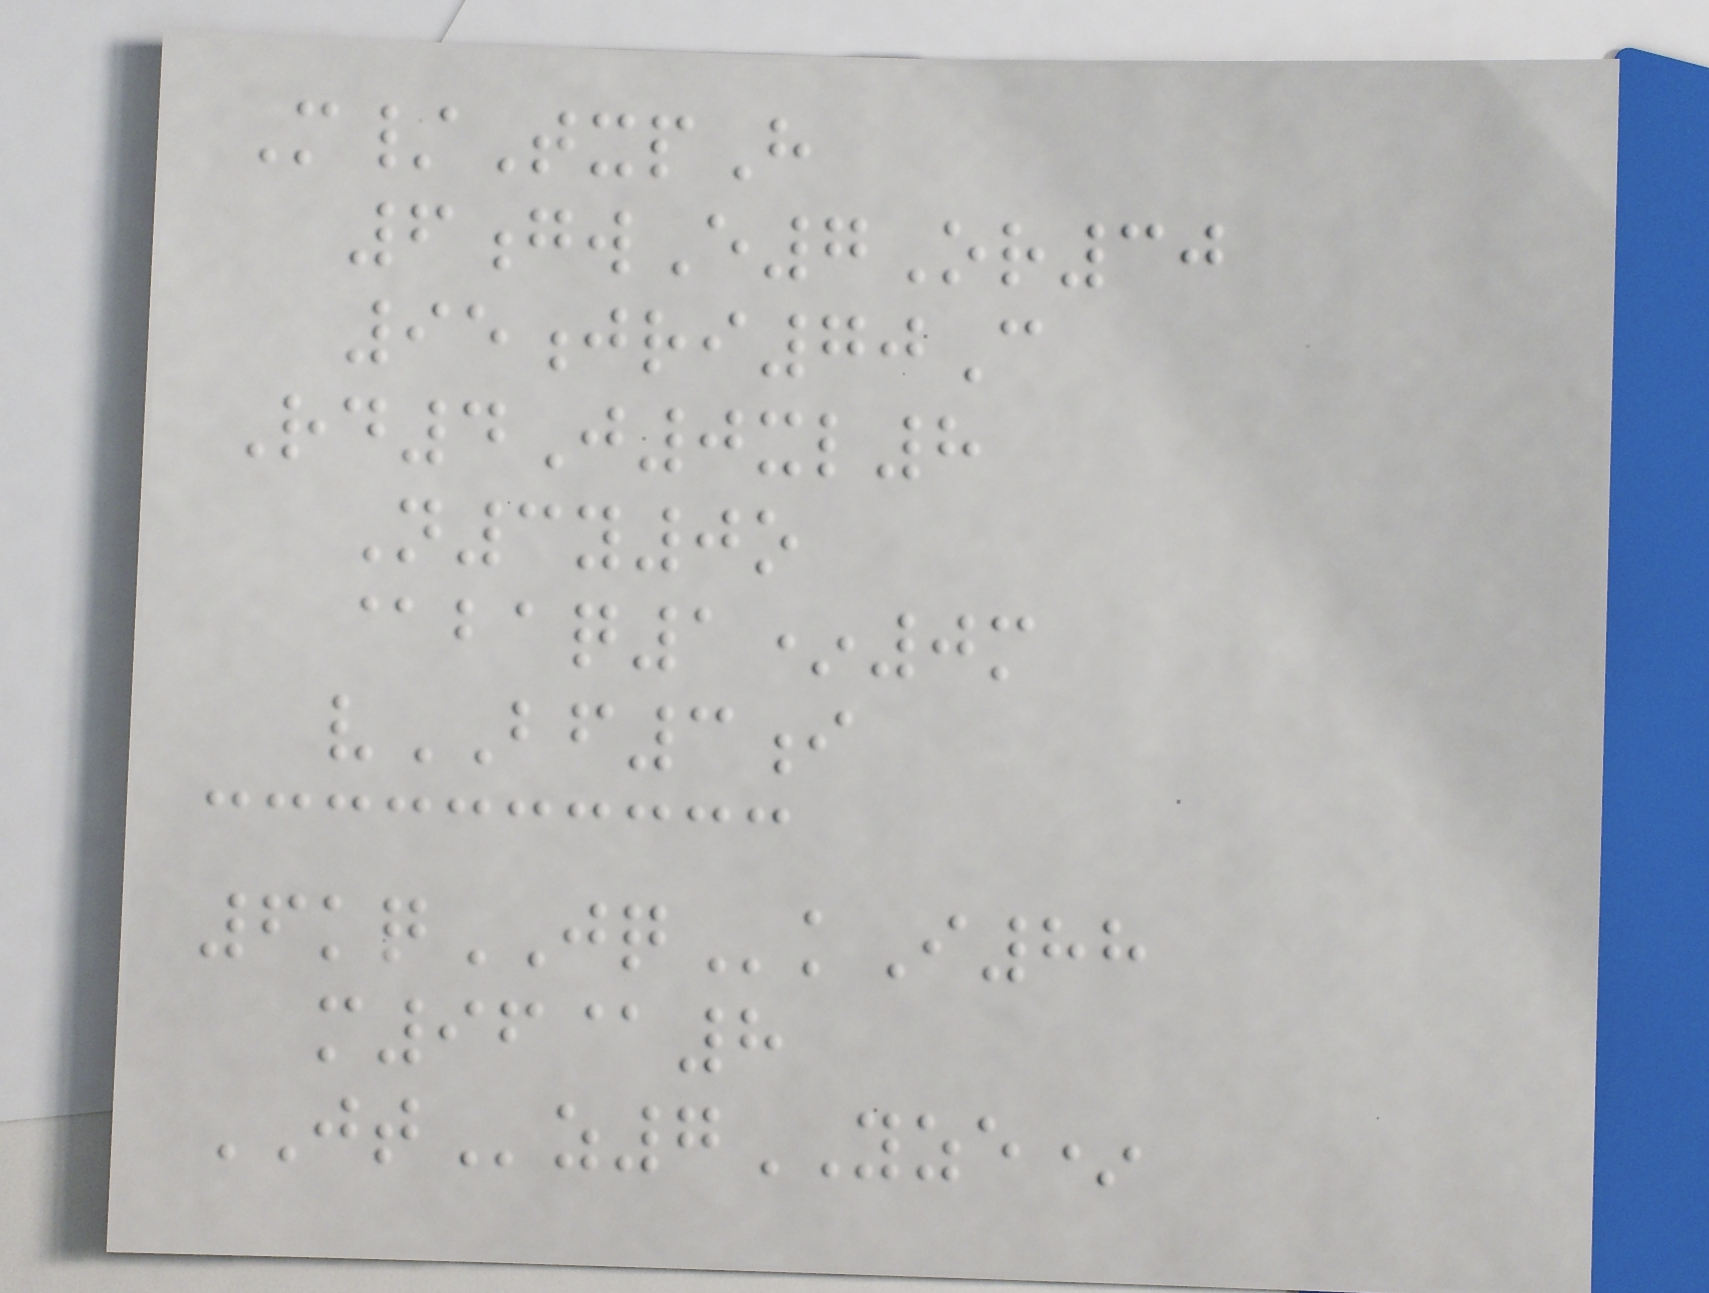M/TxpH
6gwE7Or30
95jri70C
Rd4J0xl8
N3y0o
@baq1*0m
vBF3i
6kqJQkI88
m96@8
JTz7YZE*
